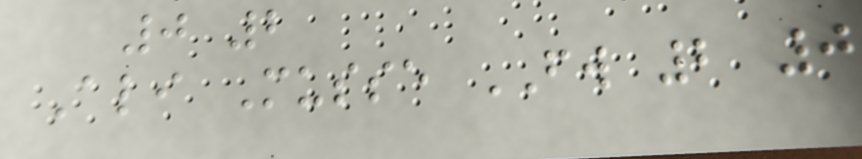0 2
Ali Musse FW 2 0
